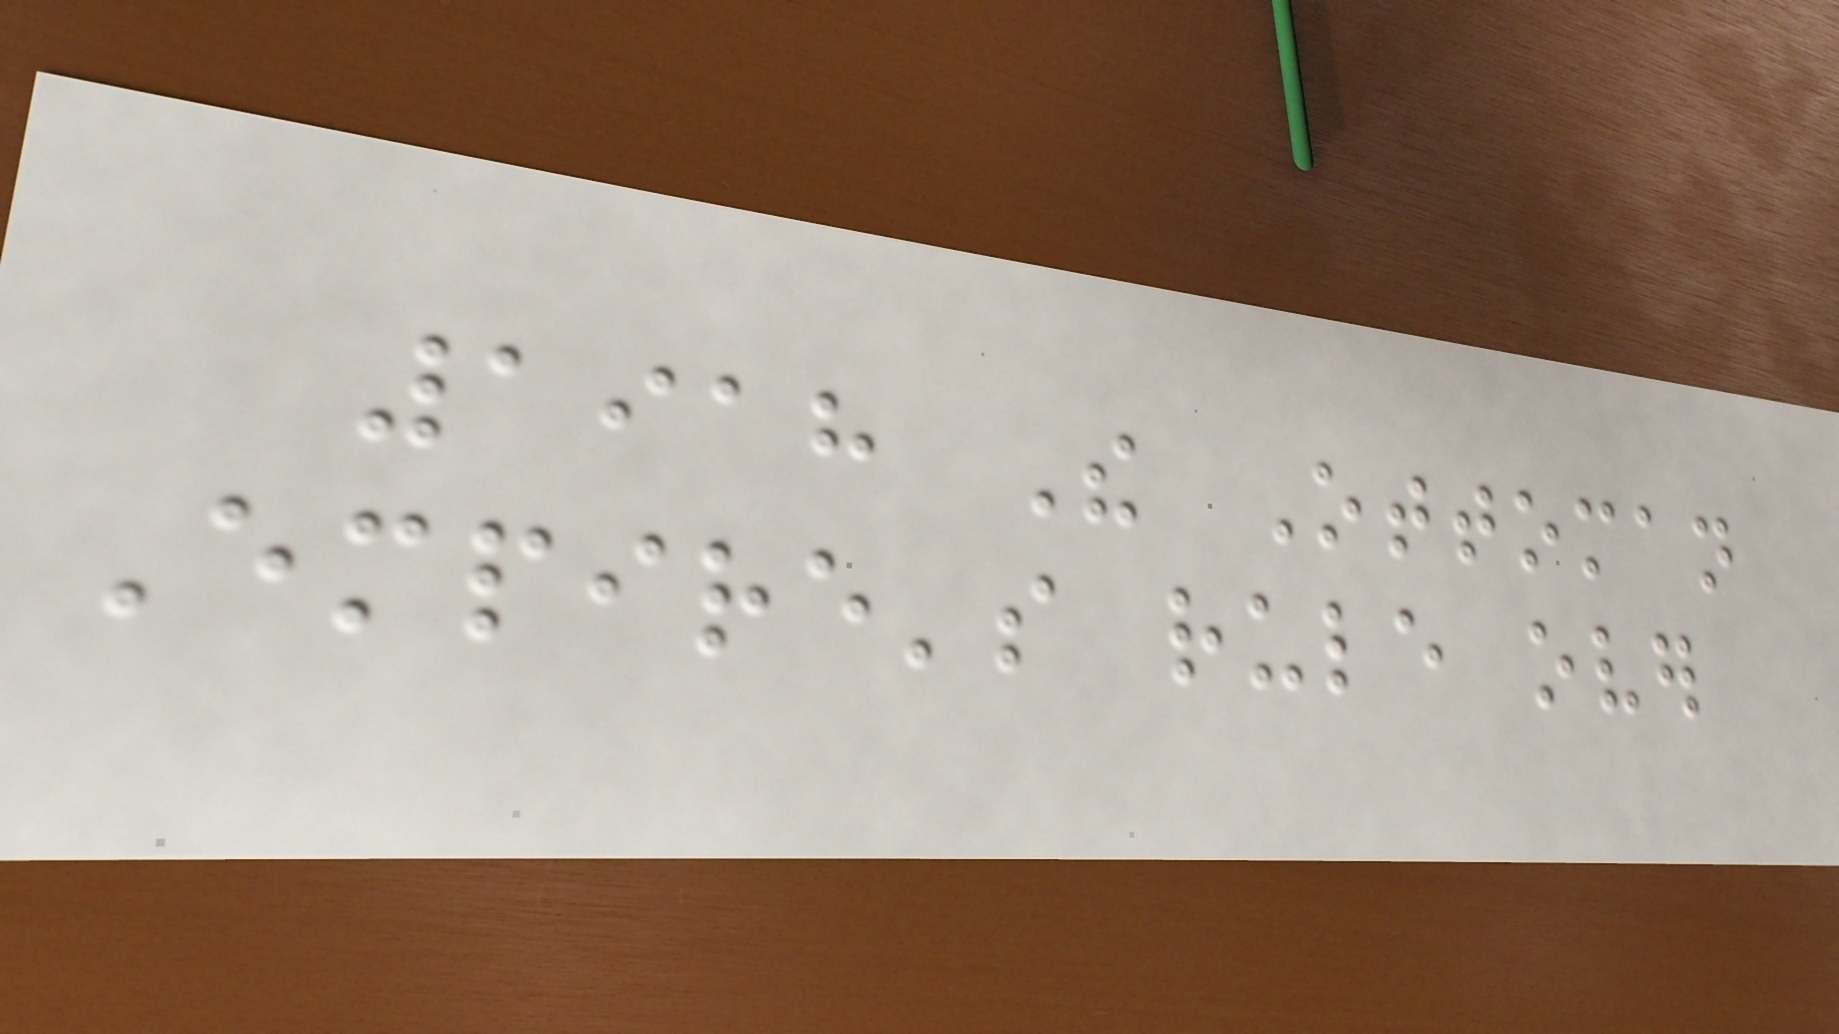1918 The Ottoman
Empire's rule over
